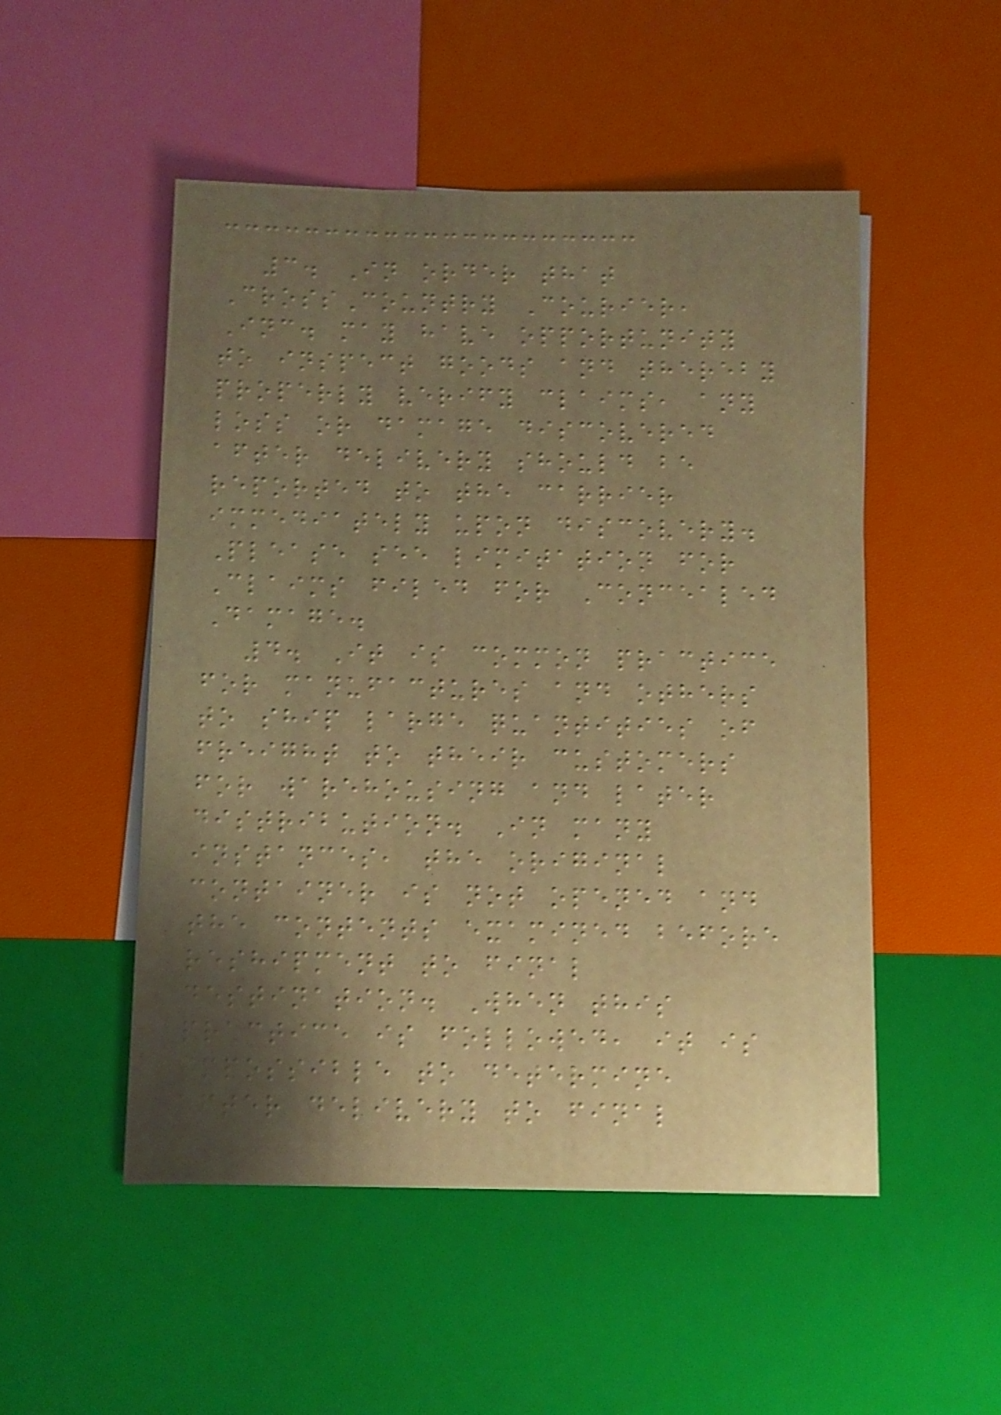3. In order that
CrossCountry Courier,
Inc. may have opportunity
to inspect goods and thereby
properly verify claims, any
loss or damage discovered
after delivery should be
reported to the carrier
immediately upon discovery.
Please see limitation for
Claims filed for Concealed
Damage.
4. It is common practice
for manufactures and others
to ship large quantities of
freight to their customers
for warehousing and later
distribution. In many
instances, the original
container is not opened and
the contents examined before
reshipment to final
destination. When this
practice is followed, it is
impossible to determine
after delivery to final
